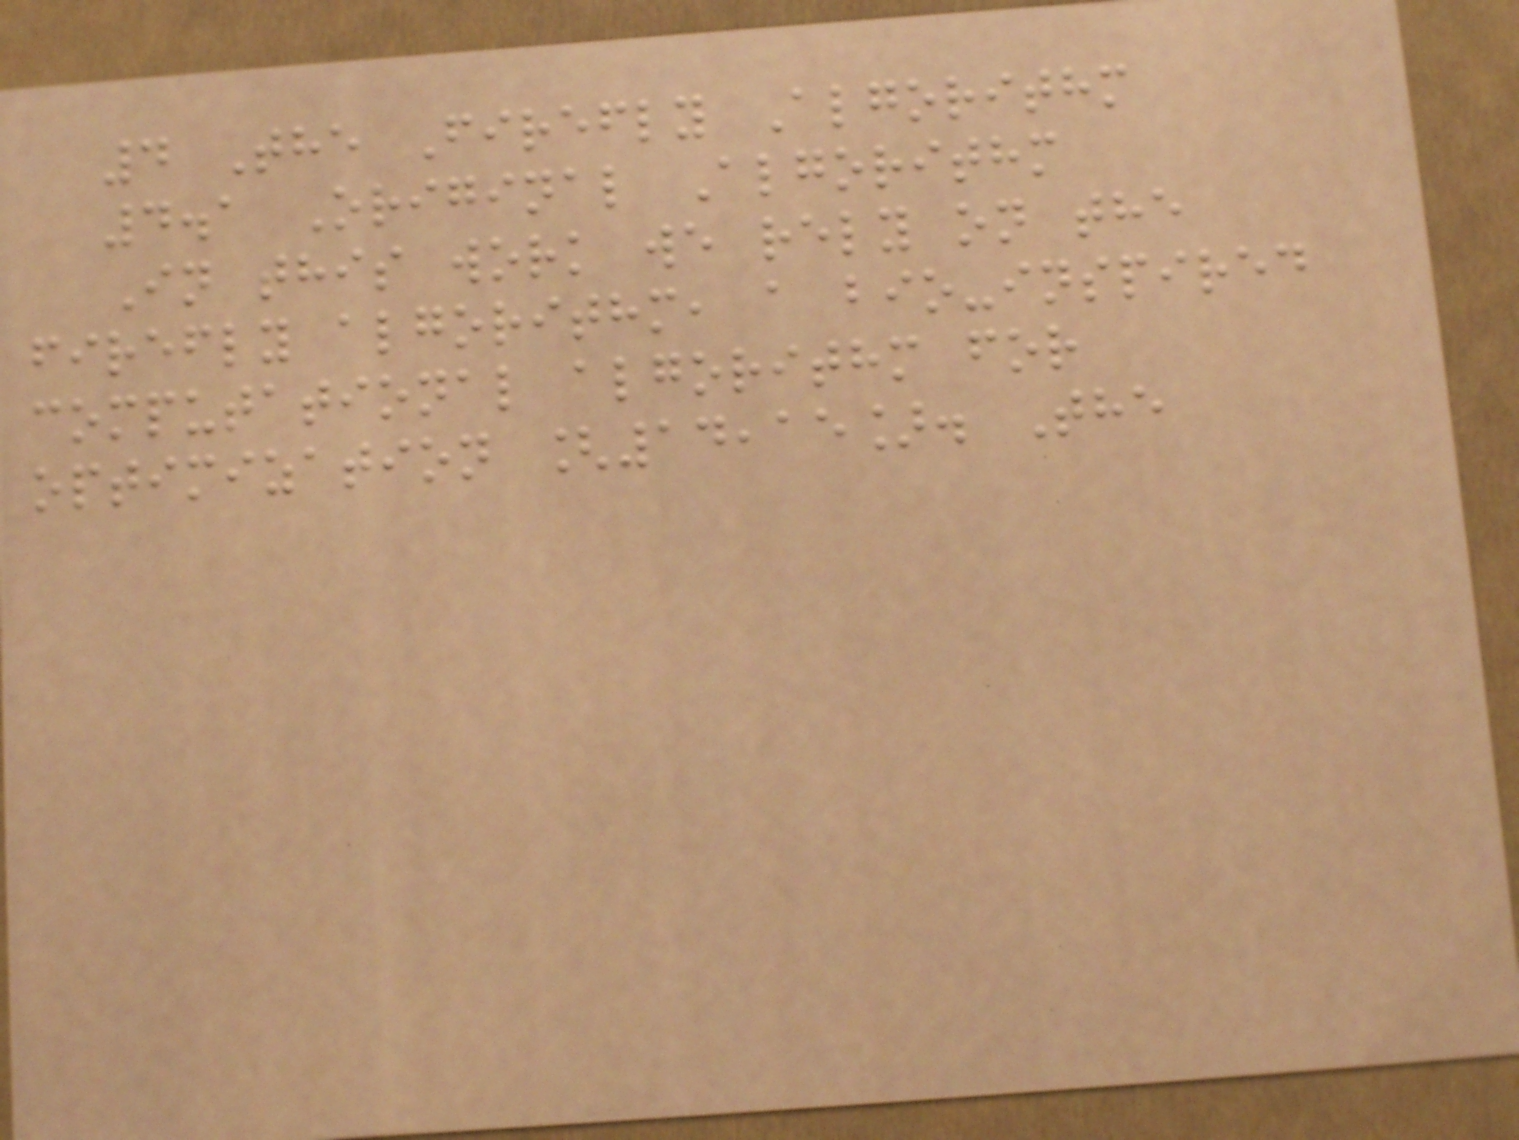4 The Firefly Algorithm
4.1 Original Algorithm
In this work we rely on the
firefly algorithm, a bio-inspired
computational algorithm for
optimization [14,15]. The
